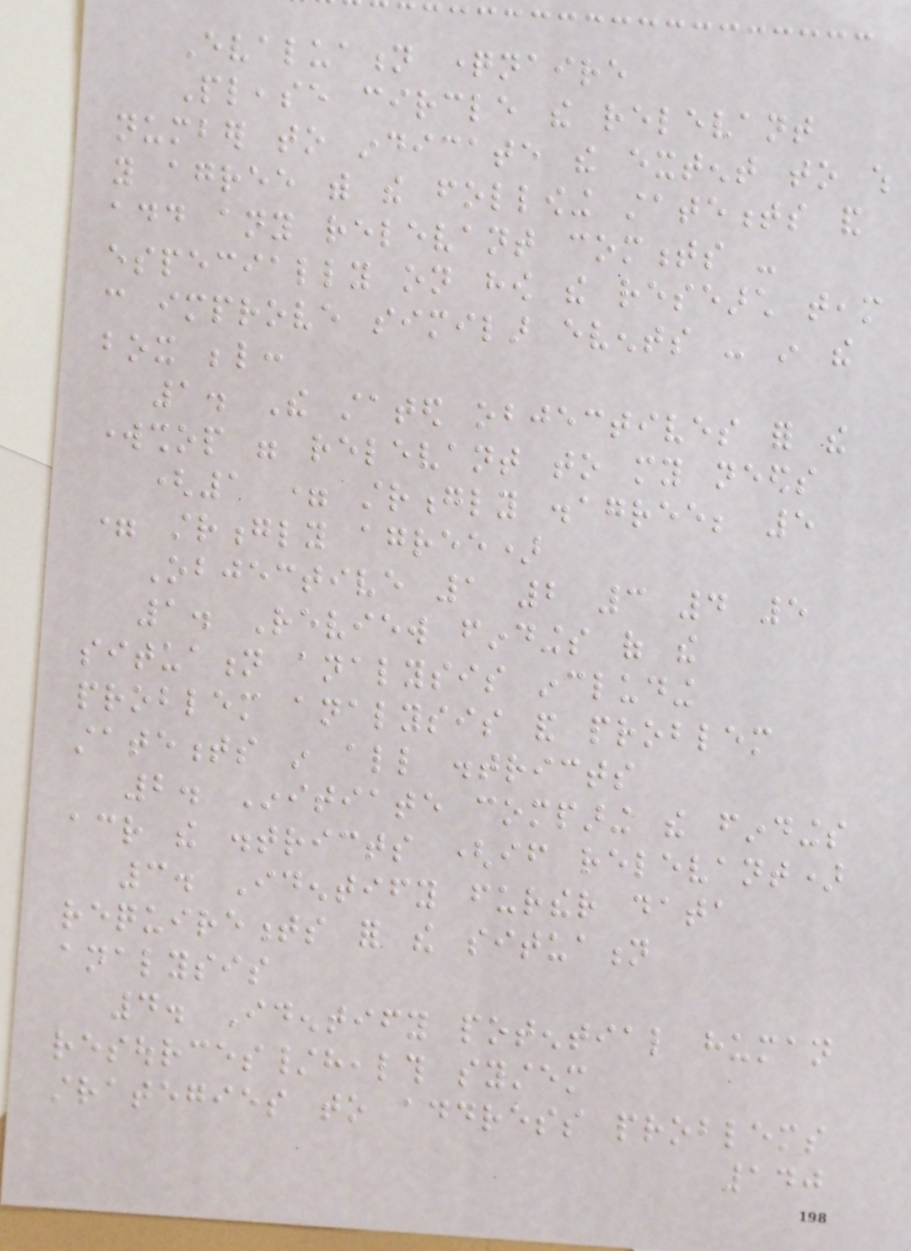Evaluation questionnaire
Please circle the relevant
number to indicate the extent to which
you agree with the following statements and
add any relevant comments -
especially on how the research team
can improve similar events - in the
box below:
1. The stated objectives for the
workshop were relevant to my needs
(1 = strongly disagree; 5
= strongly agree)
Objective 1 2 3 4 5
1. Review findings of the
situation analysis including
problem analysis and problem
statements in all districts
2. Initiate comparing the findings
across the districts (if relevant)
3. Identify further data
requirements for the situation
analysis
4. Identify potential human
resources/health system
strategies to address problems
140
